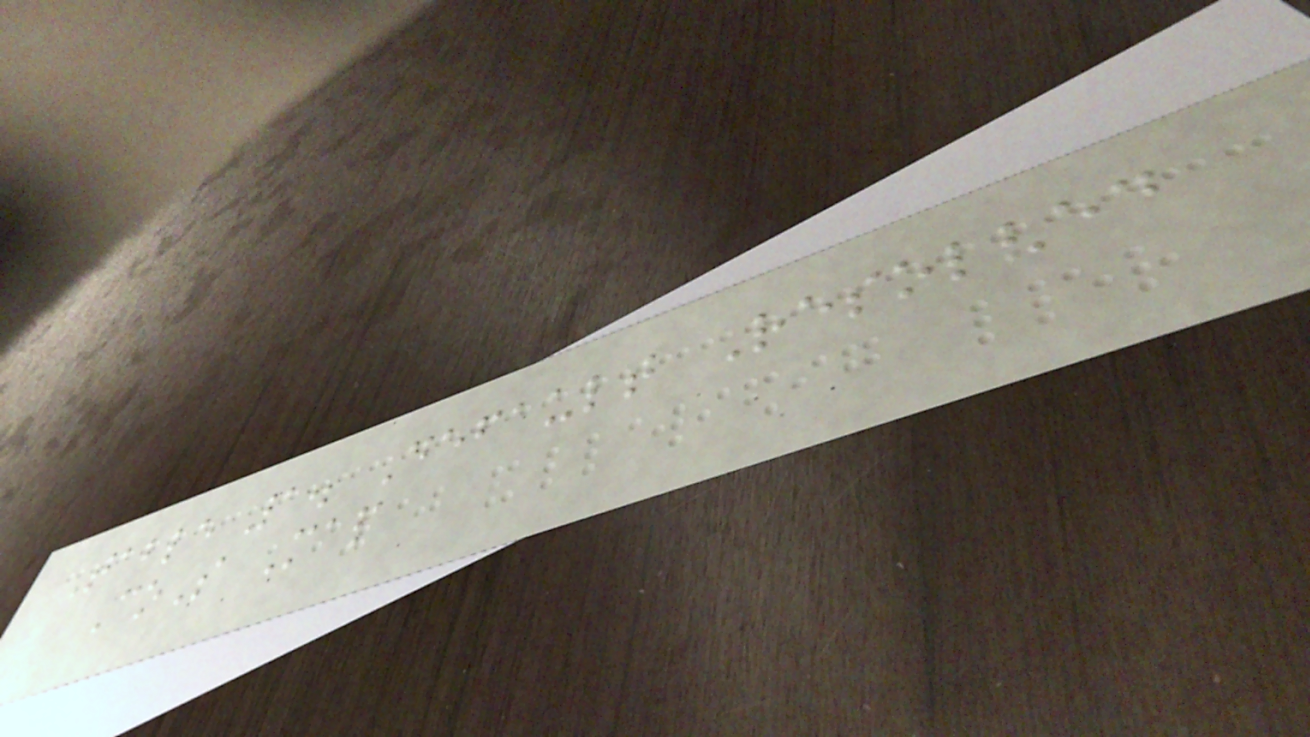Table 1. Default Resolved
CoS Map
